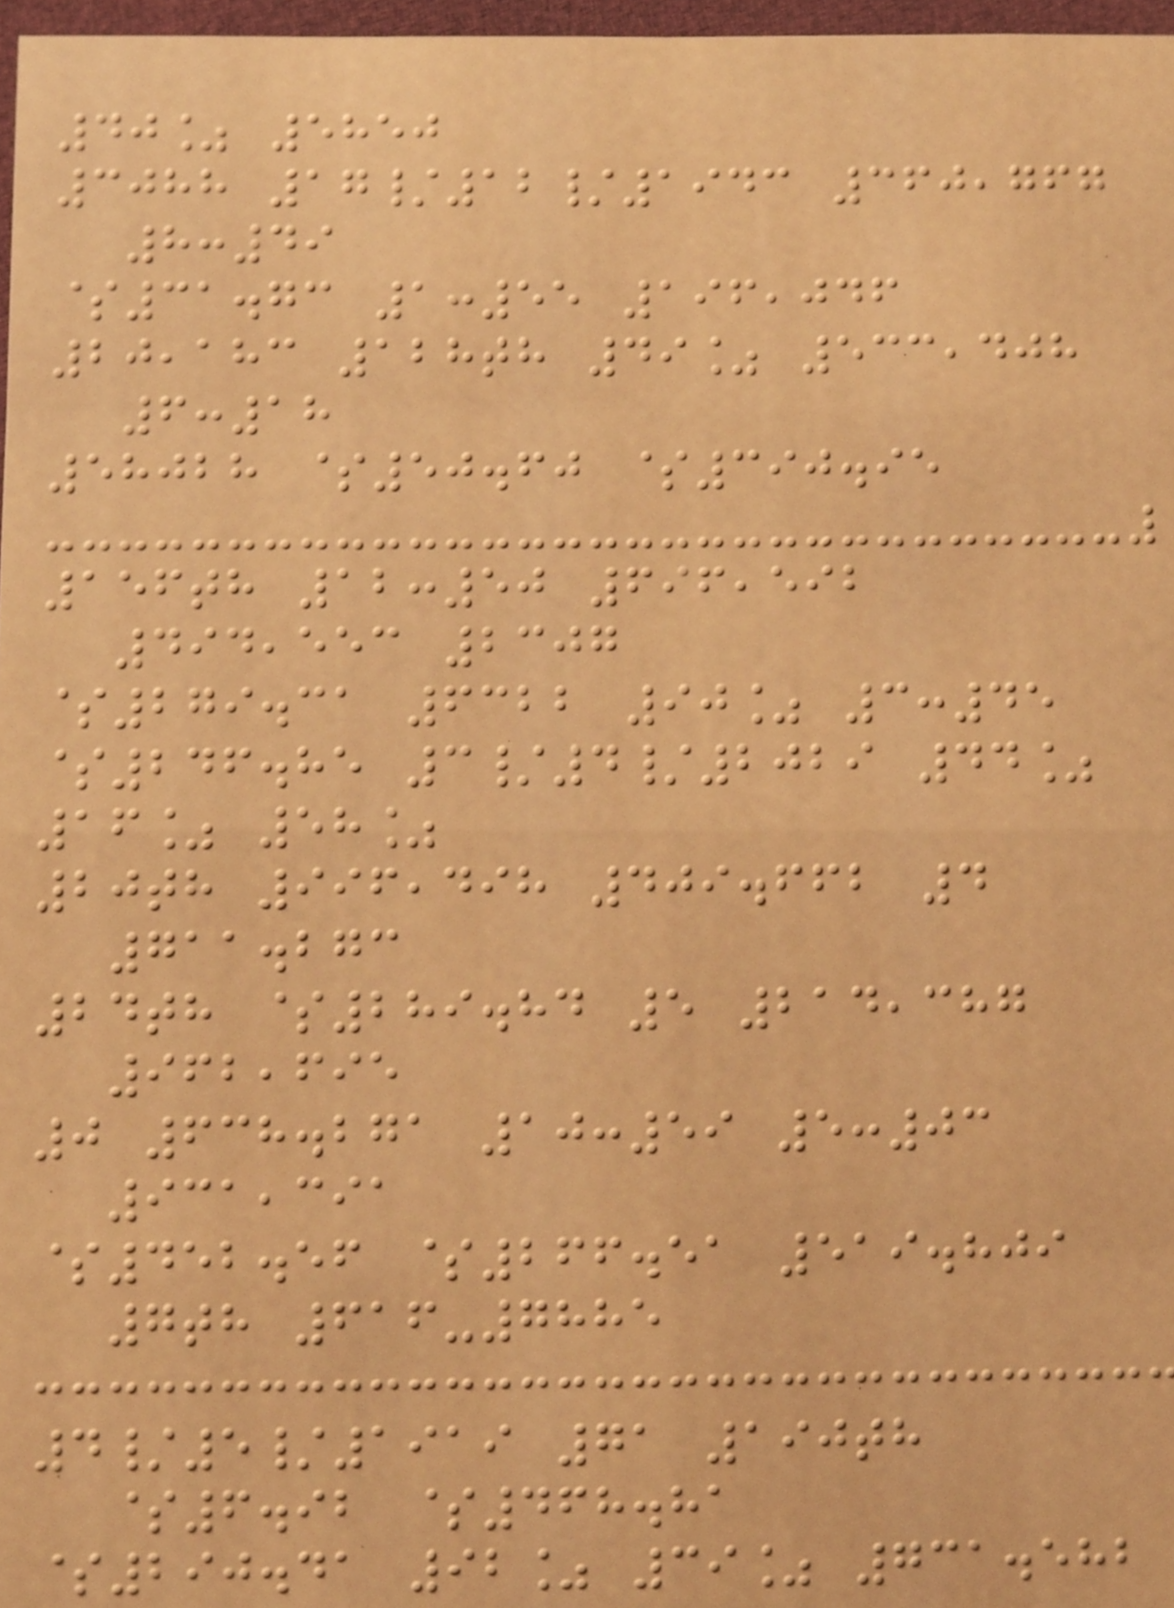40% 5850
3088 17/12/1943 360,767
8:49
$31.73 1:55 196,046
20,183 128th 49% 533,408
6:18
58028 $50.60 $390.95
156th 12:50 696,592
494,553 2307
$279.31 6322 90% 3:45
$246.85 3/4/2029 44%
16% 58%
20th 996,498 409.662 4
711.273
24th $289.84 5 214,387
962,695
0 638.271 10:59 5:03
931,391
$452.56 $266.51 519.809
7th 616-7885
4/5/1919 71 190th
$6.92 $468.81
$290.41 92% 39% 731.582
